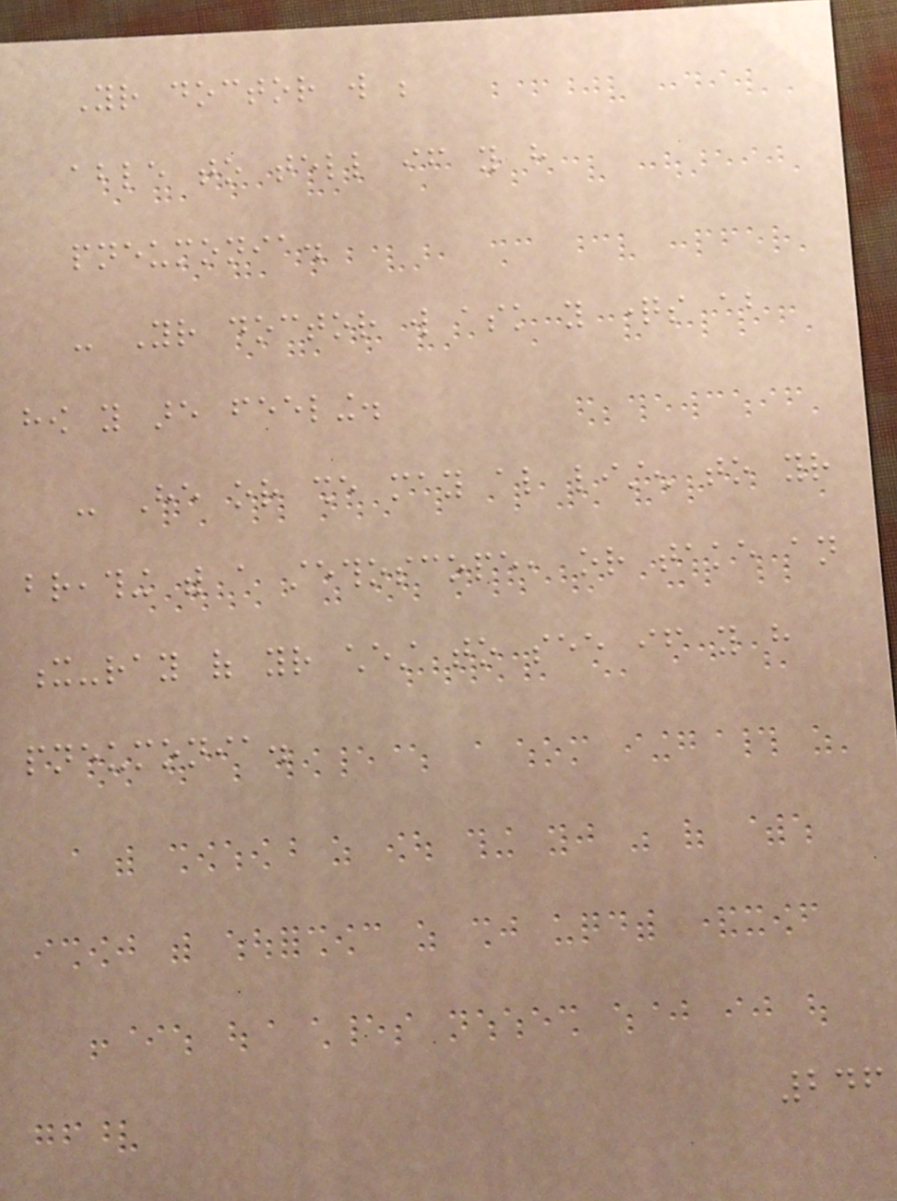Your doctor will be
able to tell if you have
pneumonia.
- Your doctor will ask you questions about
how you are feeling.
- He or she may also listen to your
breathing with a stethoscope, or take an
x-ray of your chest to see if you have
pneumonia.
246
